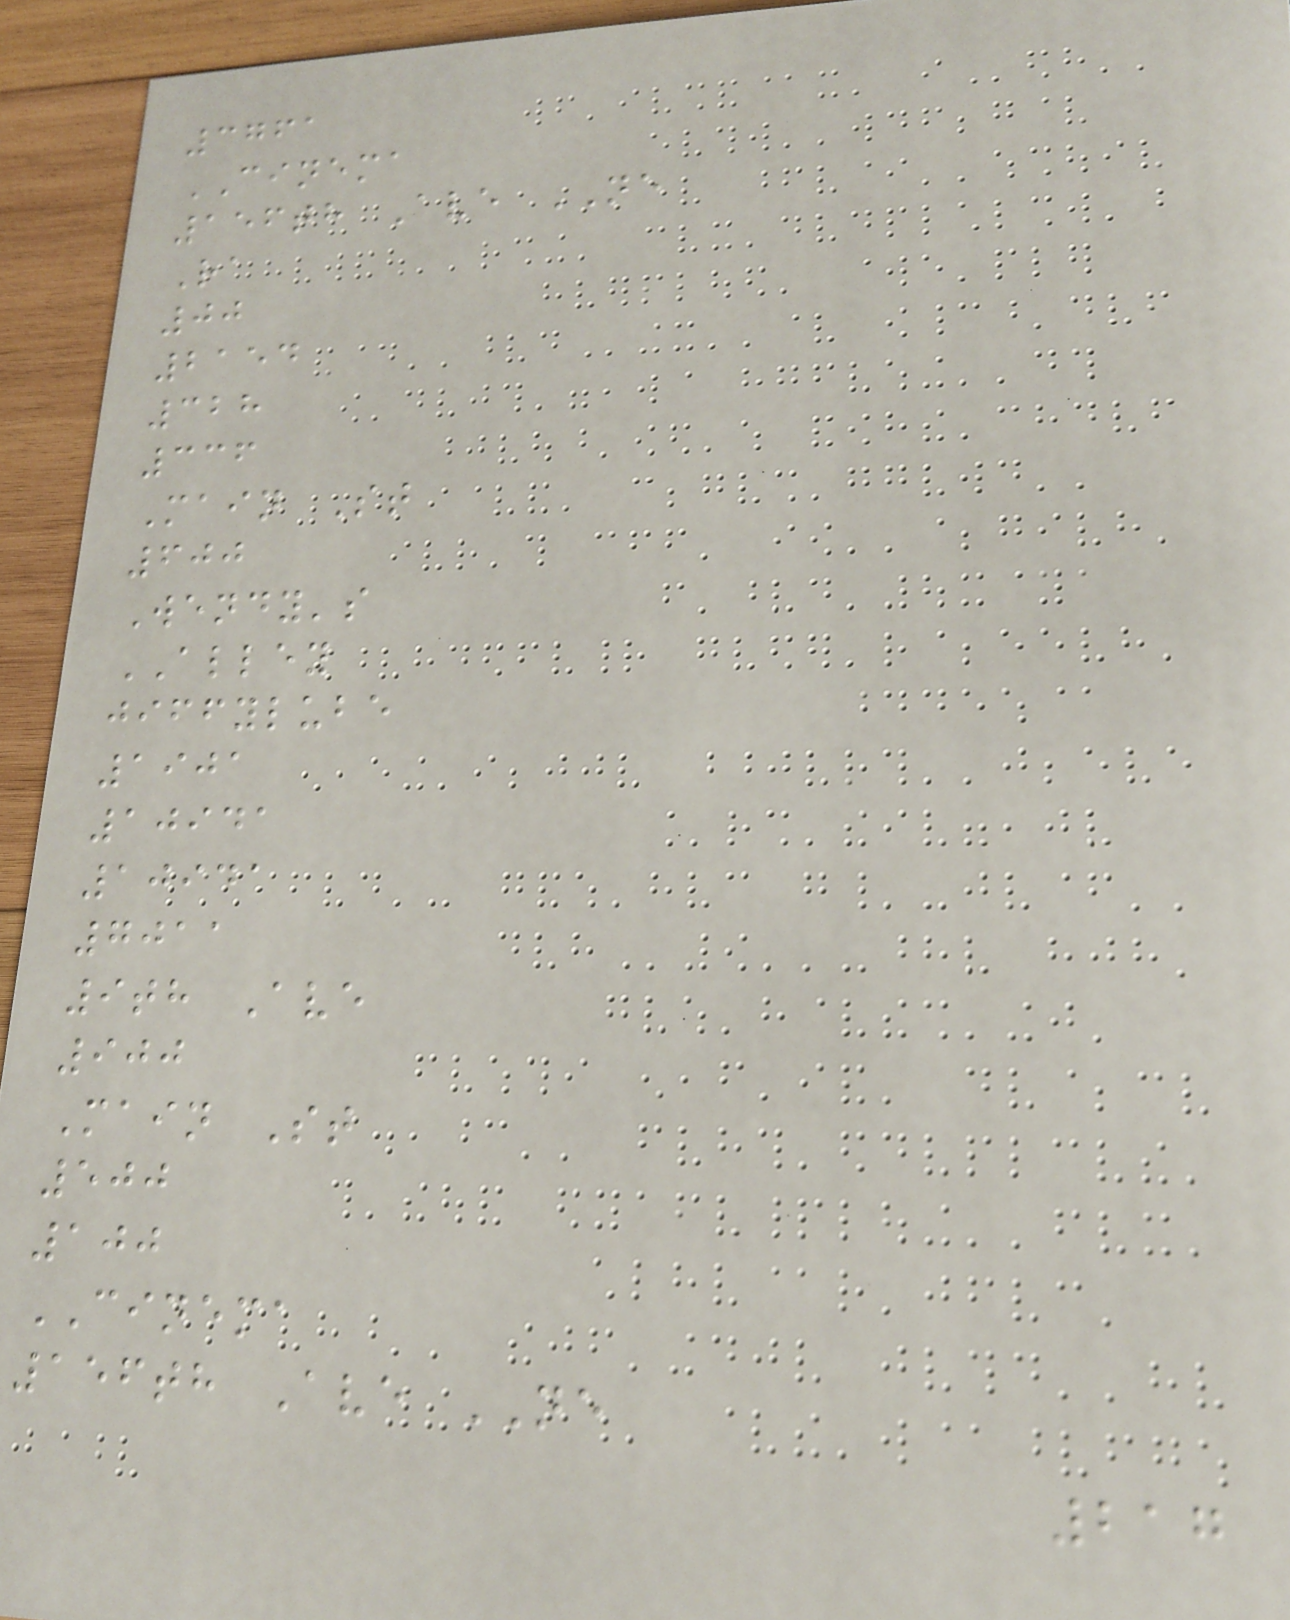3761
CINEMA
156th Ave NE
Ra
00
2154
328
336
Main St
600
Wendy's
ALLEY
jiffylube
1901
10941
10941
7011
9th Ave
900
Main St
500
100
CINEMA
156th Ave NE
217
